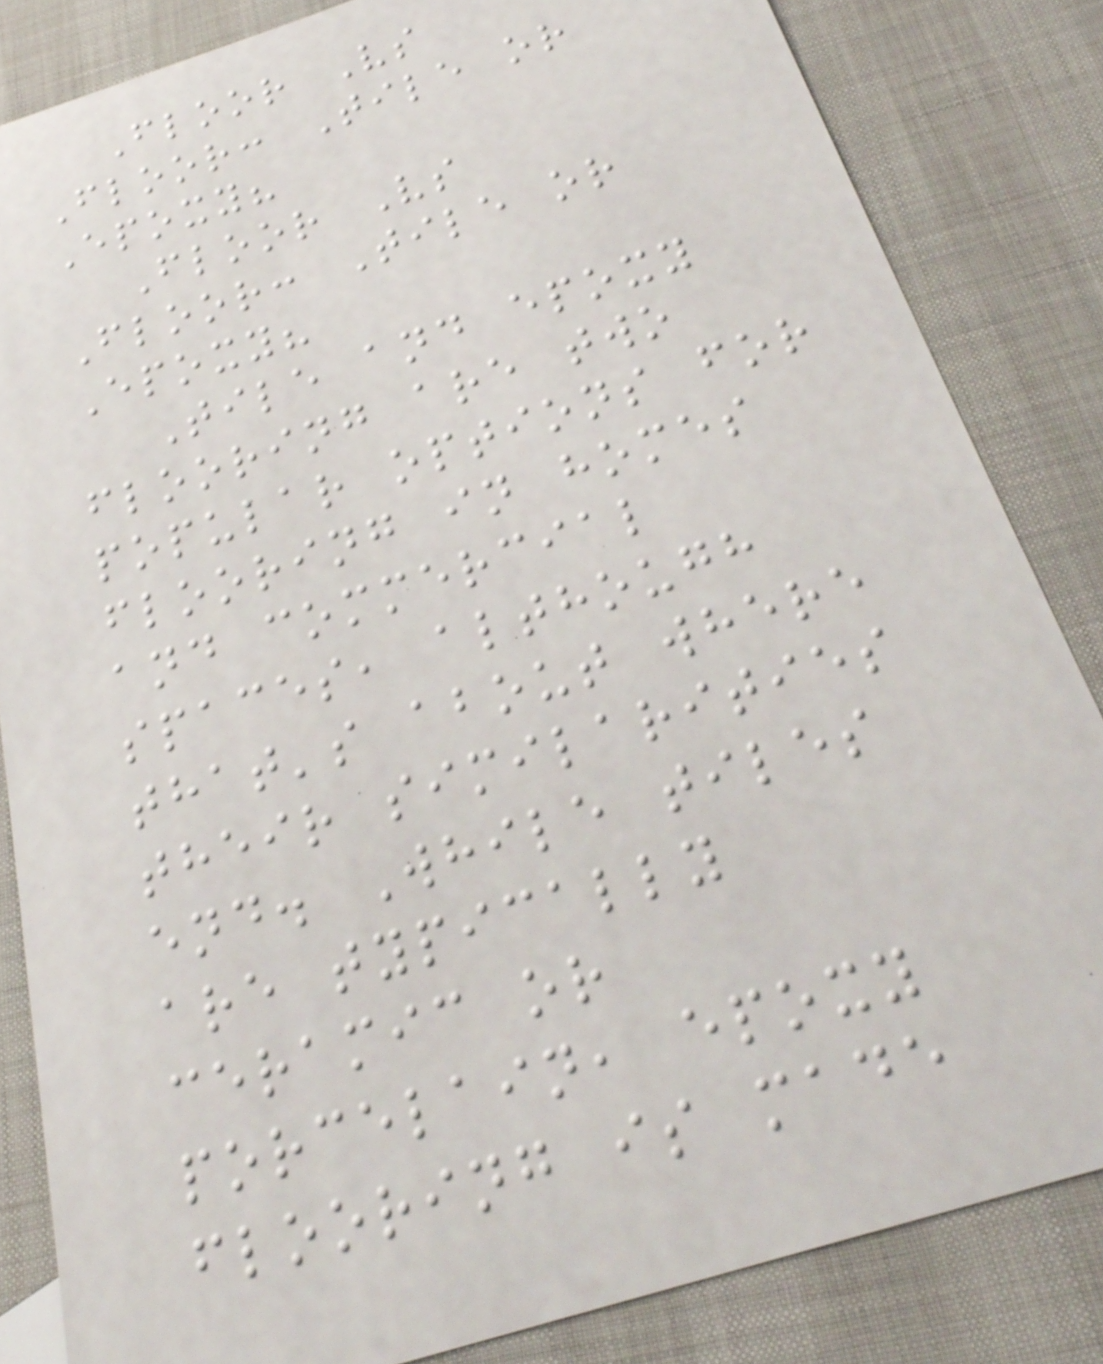Floor Vs
Floor: Tile or
Epoxy?
Floor Vs
Floor: Tile or
Epoxy?
Tile and epoxy
flooring are two
popular options for
flooring in homes
and commercial
spaces, although
that's about where
their similarities
end. While tiles
are typically
ceramic or
porcelain, epoxy
flooring is made
